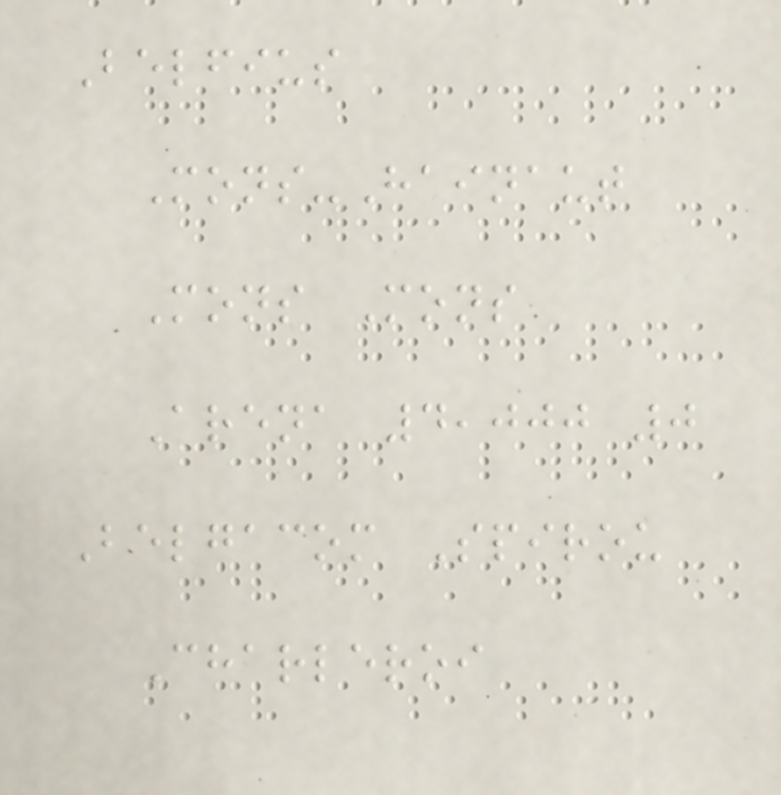Belfius
Mons-Hainaut
Mons Mons
Arena 4,000 0
Belgacom Spirou
Charleroi
